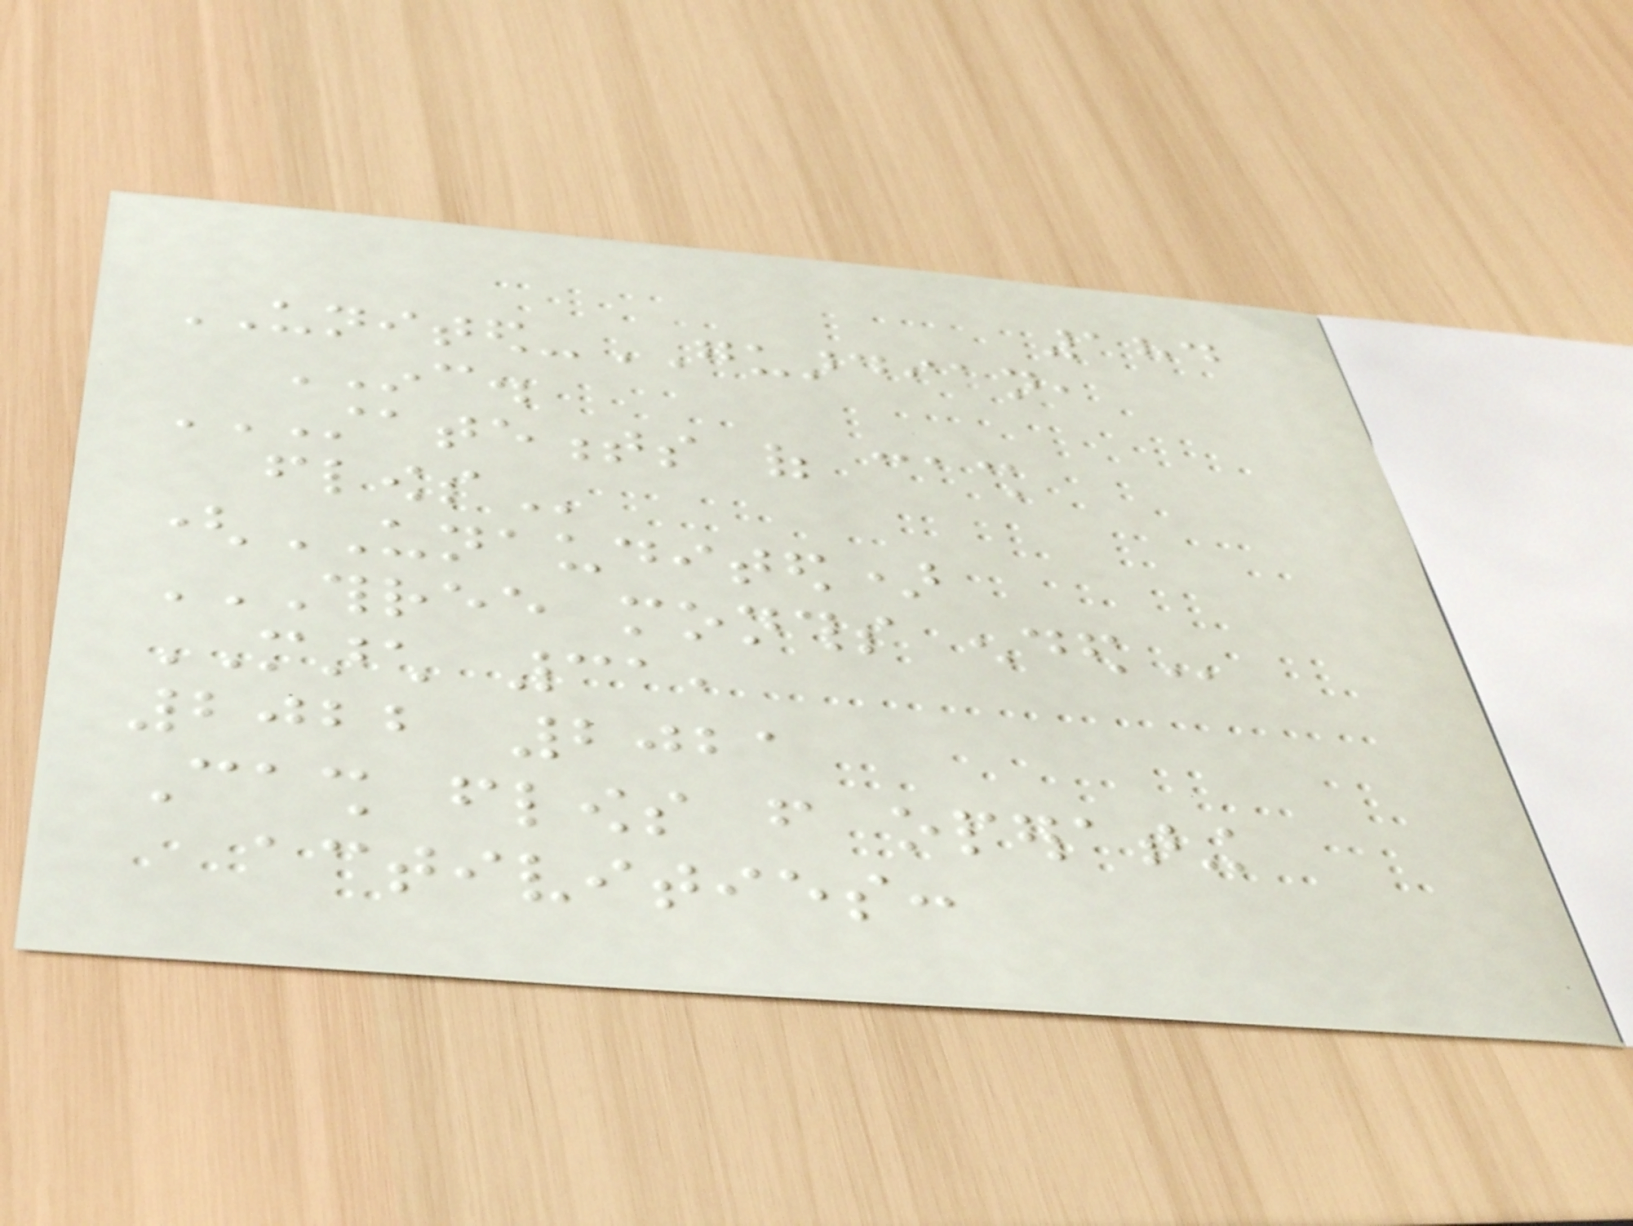184
UNITED-GUARDIAN,
INC.
STATEMENTS OF CASH
FLOWS
(UNAUDITED)
THREE MONTHS ENDED
MARCH 31,
2022 2021
Cash flows from operating
activities:
